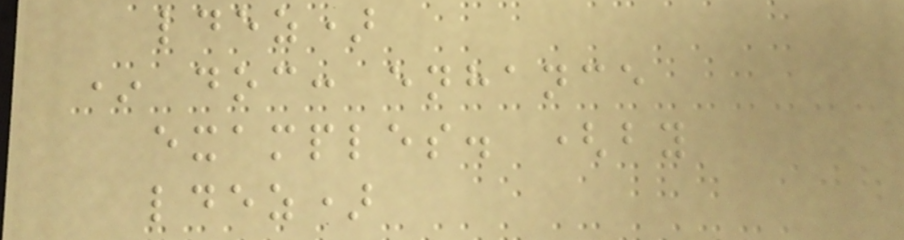ldez)
* doc: enhance
examples. (by
ldez)
